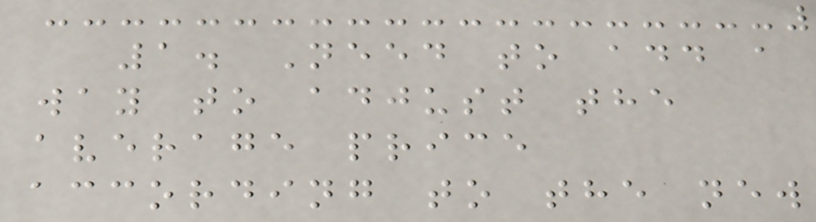1. Need to add a
way to adjust the
average price
according to the new
